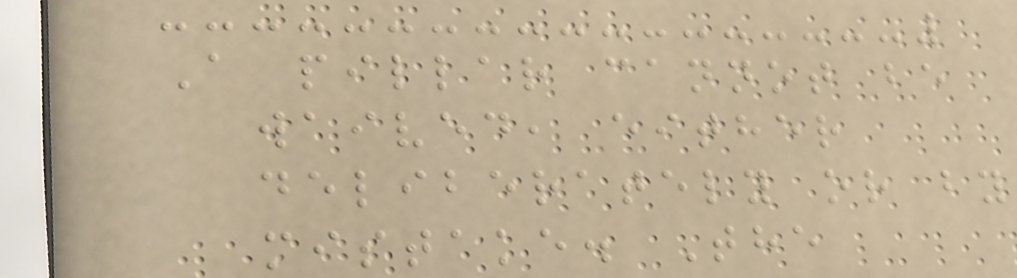A pillar cannot be
waived, either
deliberately or by
mistake. The
